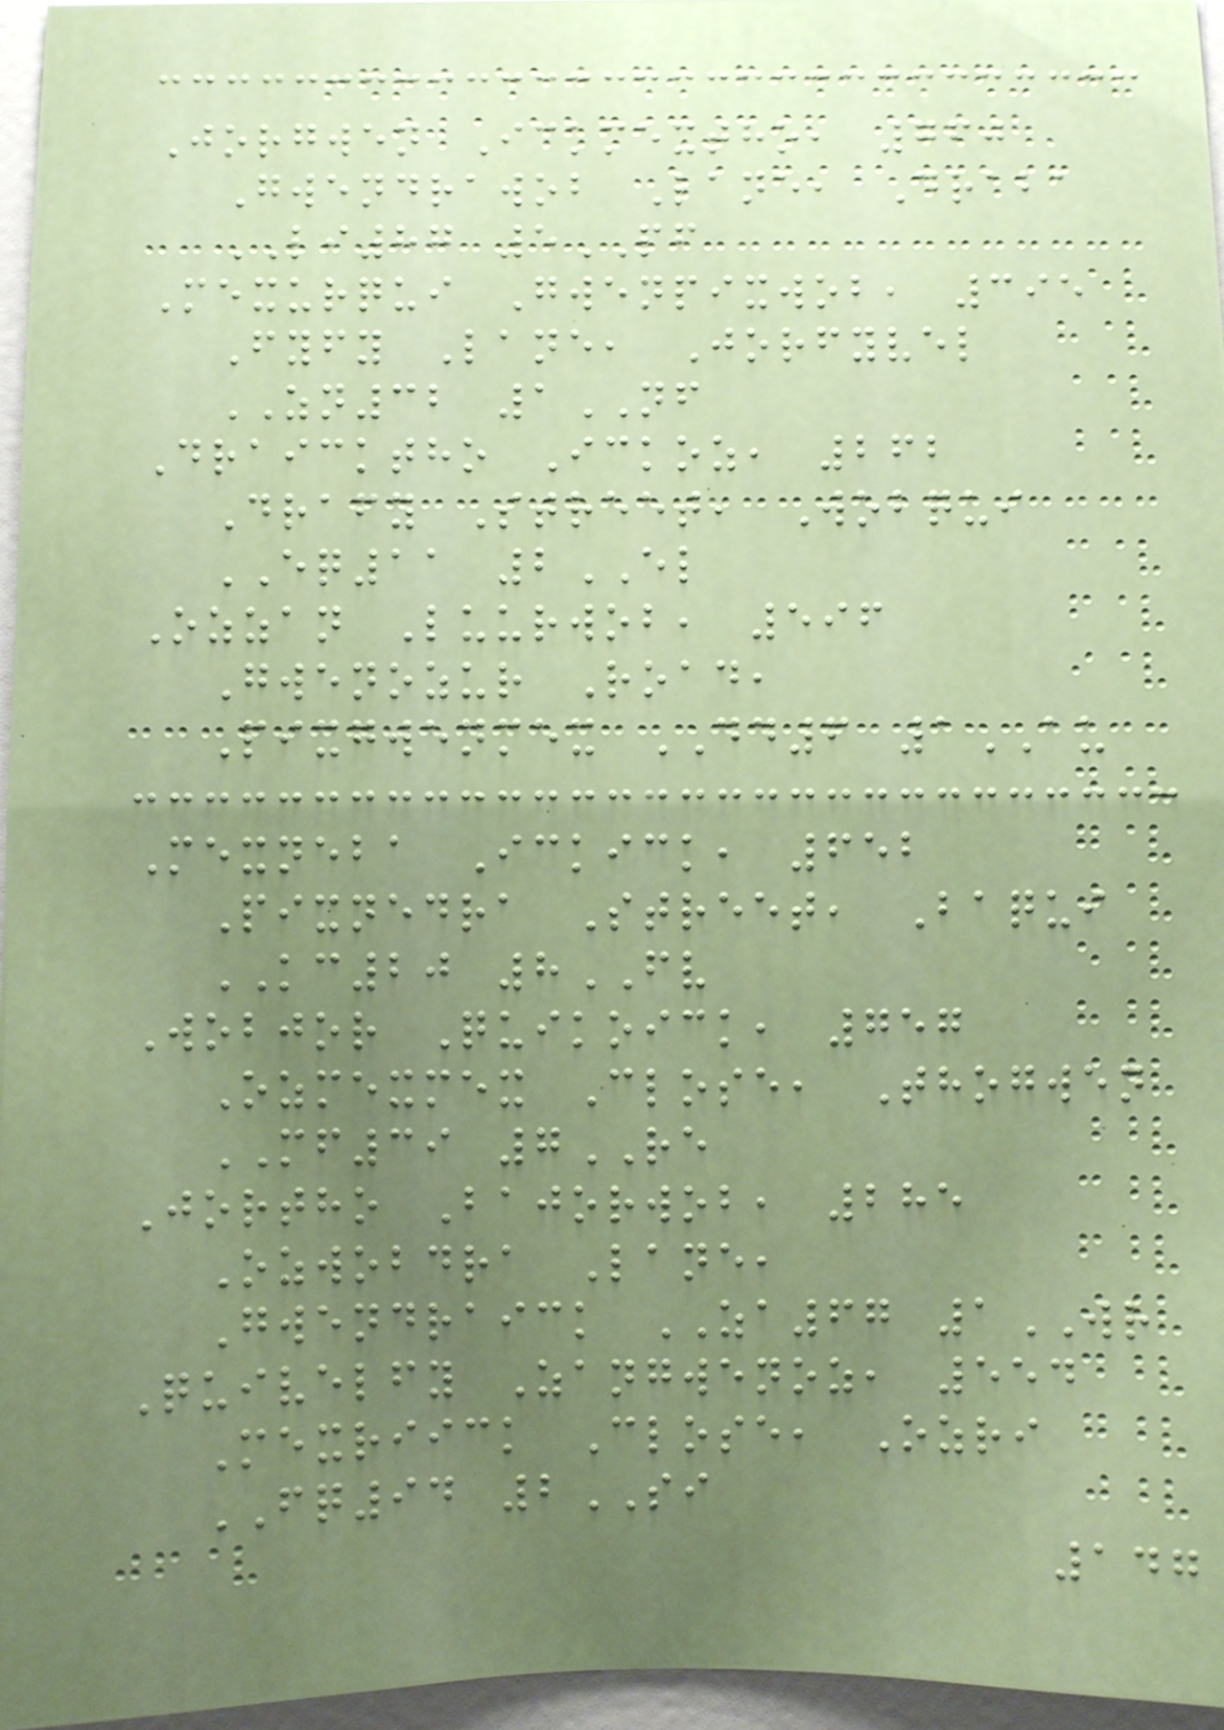Jorgwen Ickmextho, 760
Gwendrawob Lane, Draba
LI87 5PF
Mexurqui Gwenpixwob, 395
Fyfy Lane, Jorfyvel
ZN32 1NF
Draicktho Ickoz, 262
Drafy Street, Wobqui
EQ11 2EL
Ozzan Luurwob, 596
Gwenozur Road,
Pixgwenmex DD6 1AU
Mexneba Ickick, 652
Pixnedra Street, Baqui
KC20 8FV
Wobjor Quikoick, 757
Ozmexmex Close, Thogwen
MF39 7RE
Jortho Bajorwob, 285
Ozwobdra Lane,
Gwendraick ZA67 1WR
Quivelfy Zangwenoz, 554
Mexriick Close, Ozri
FQ94 2SI
147
